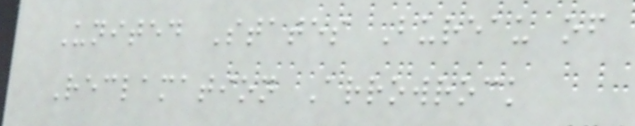United States Bureau of
Reclamation Arrowrock
